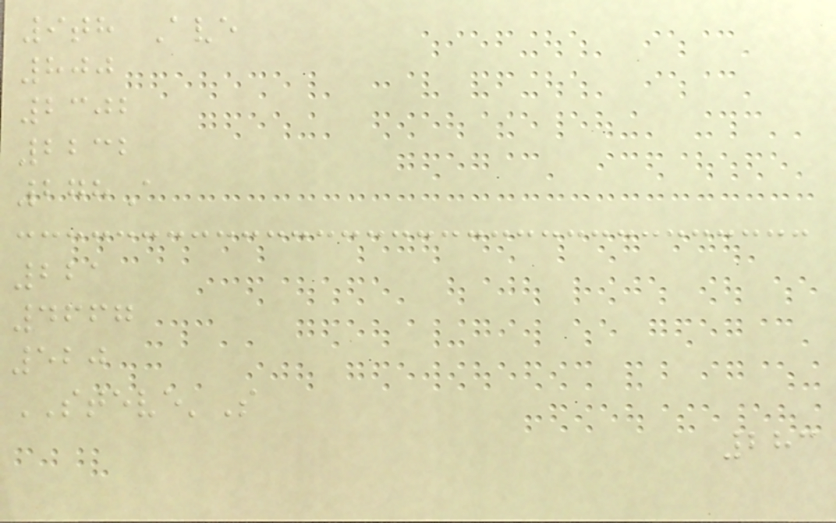9th Ave
800
2302
2232
278A
221
4667
520
STEVE'S
283
